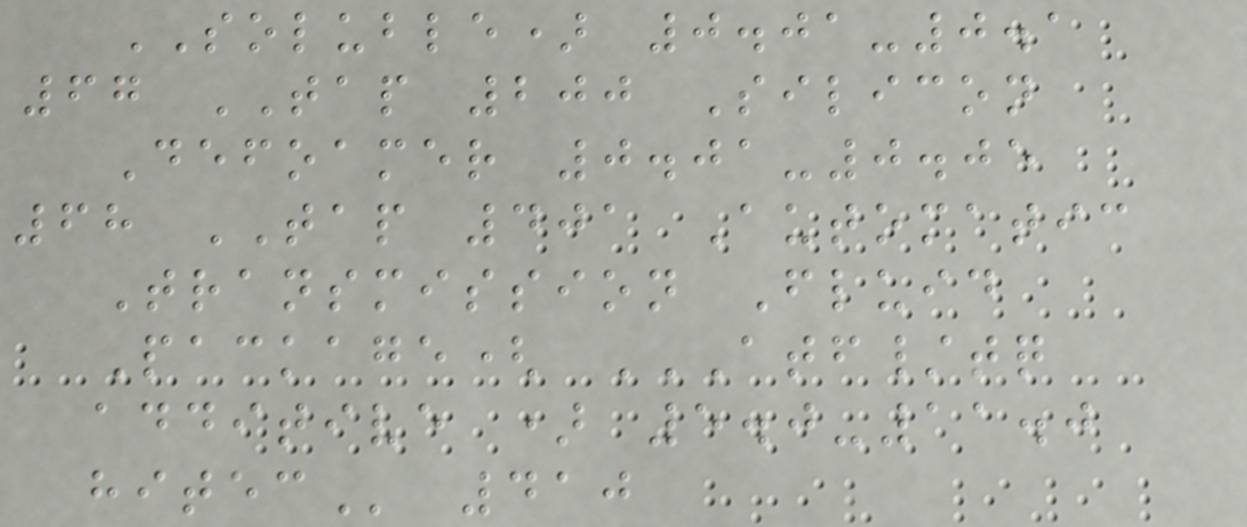SOLUBLE) 0.01-0.1
67 TAP 200 Silicon
Defoamer 0.01-0.05
68 TAP 401 Automatic
Transmission Fluid
Package( ATF/TQ
ADDITIVE ) 5.0-11.0
HITEC 410
